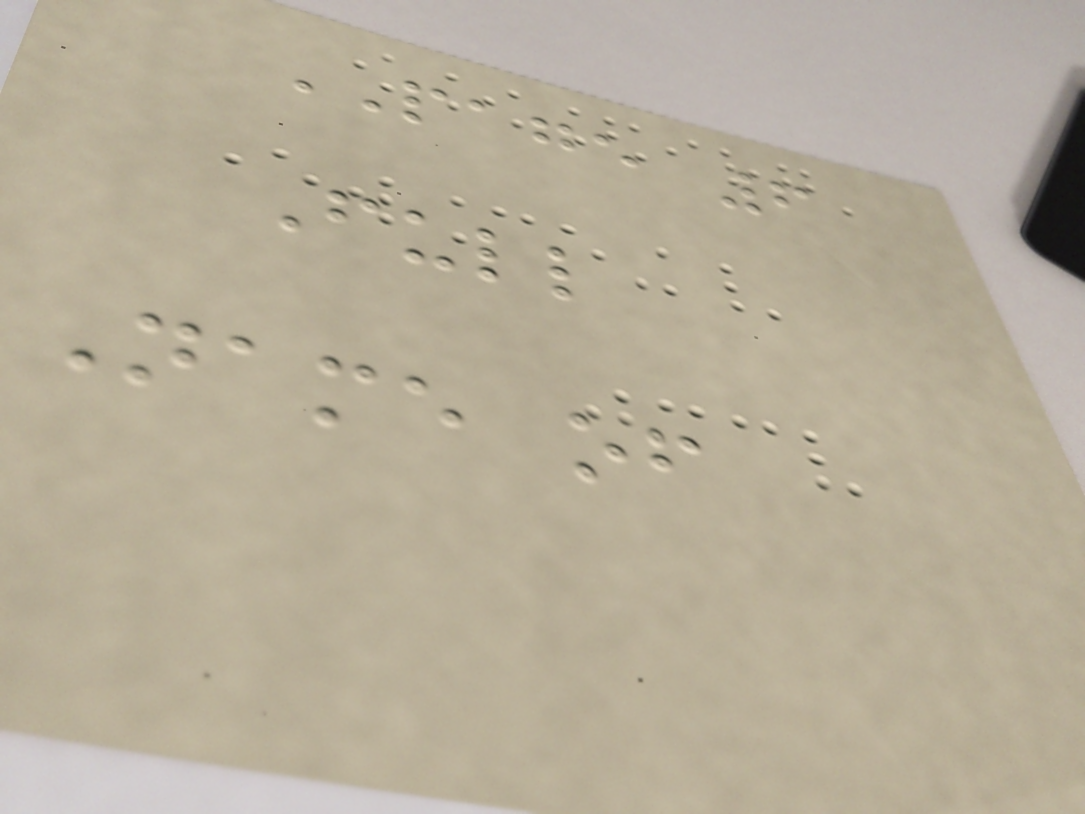PAGE 6
Full
Name of
